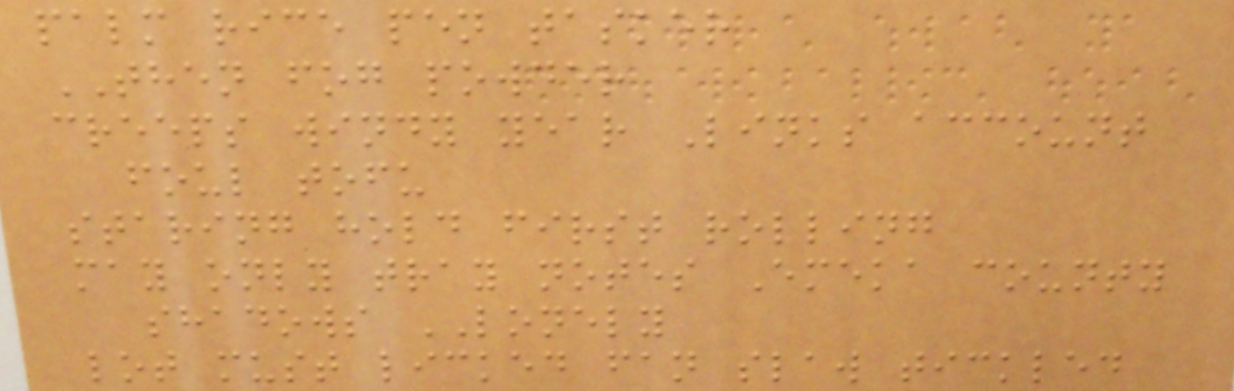palm rice pen tasker
THEN fog powder
creeps windy year Links account
foul tofu
staring hold first rolling
may only tray notes Emeka county
shadows LONELY
lot must licked fan slaw tickled
